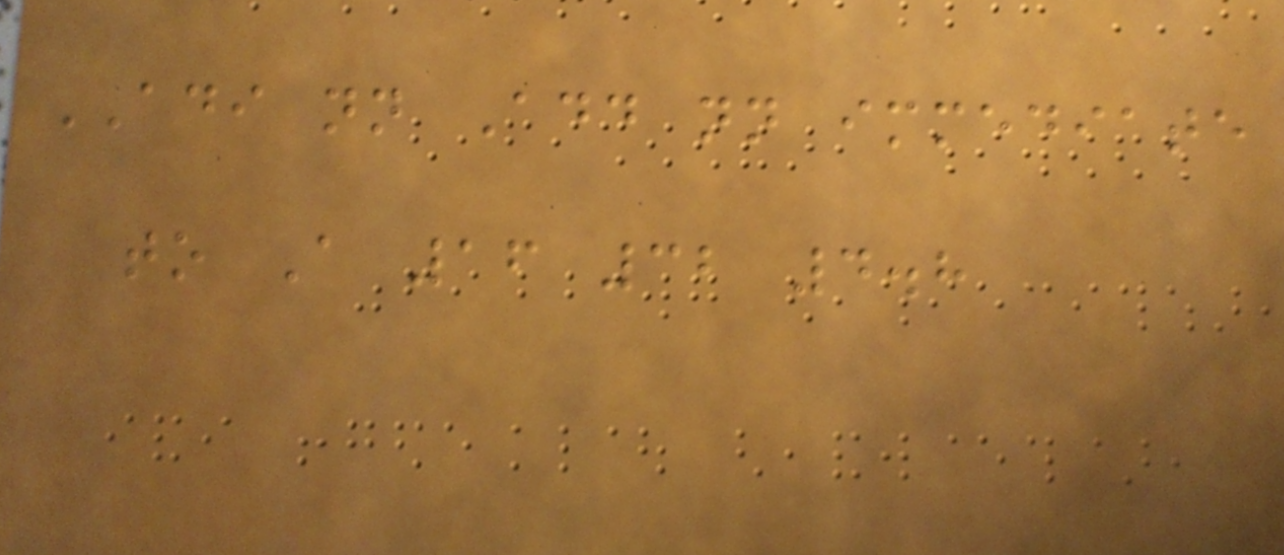ADI nn Add nn immediate
to A 16 32 4.8
